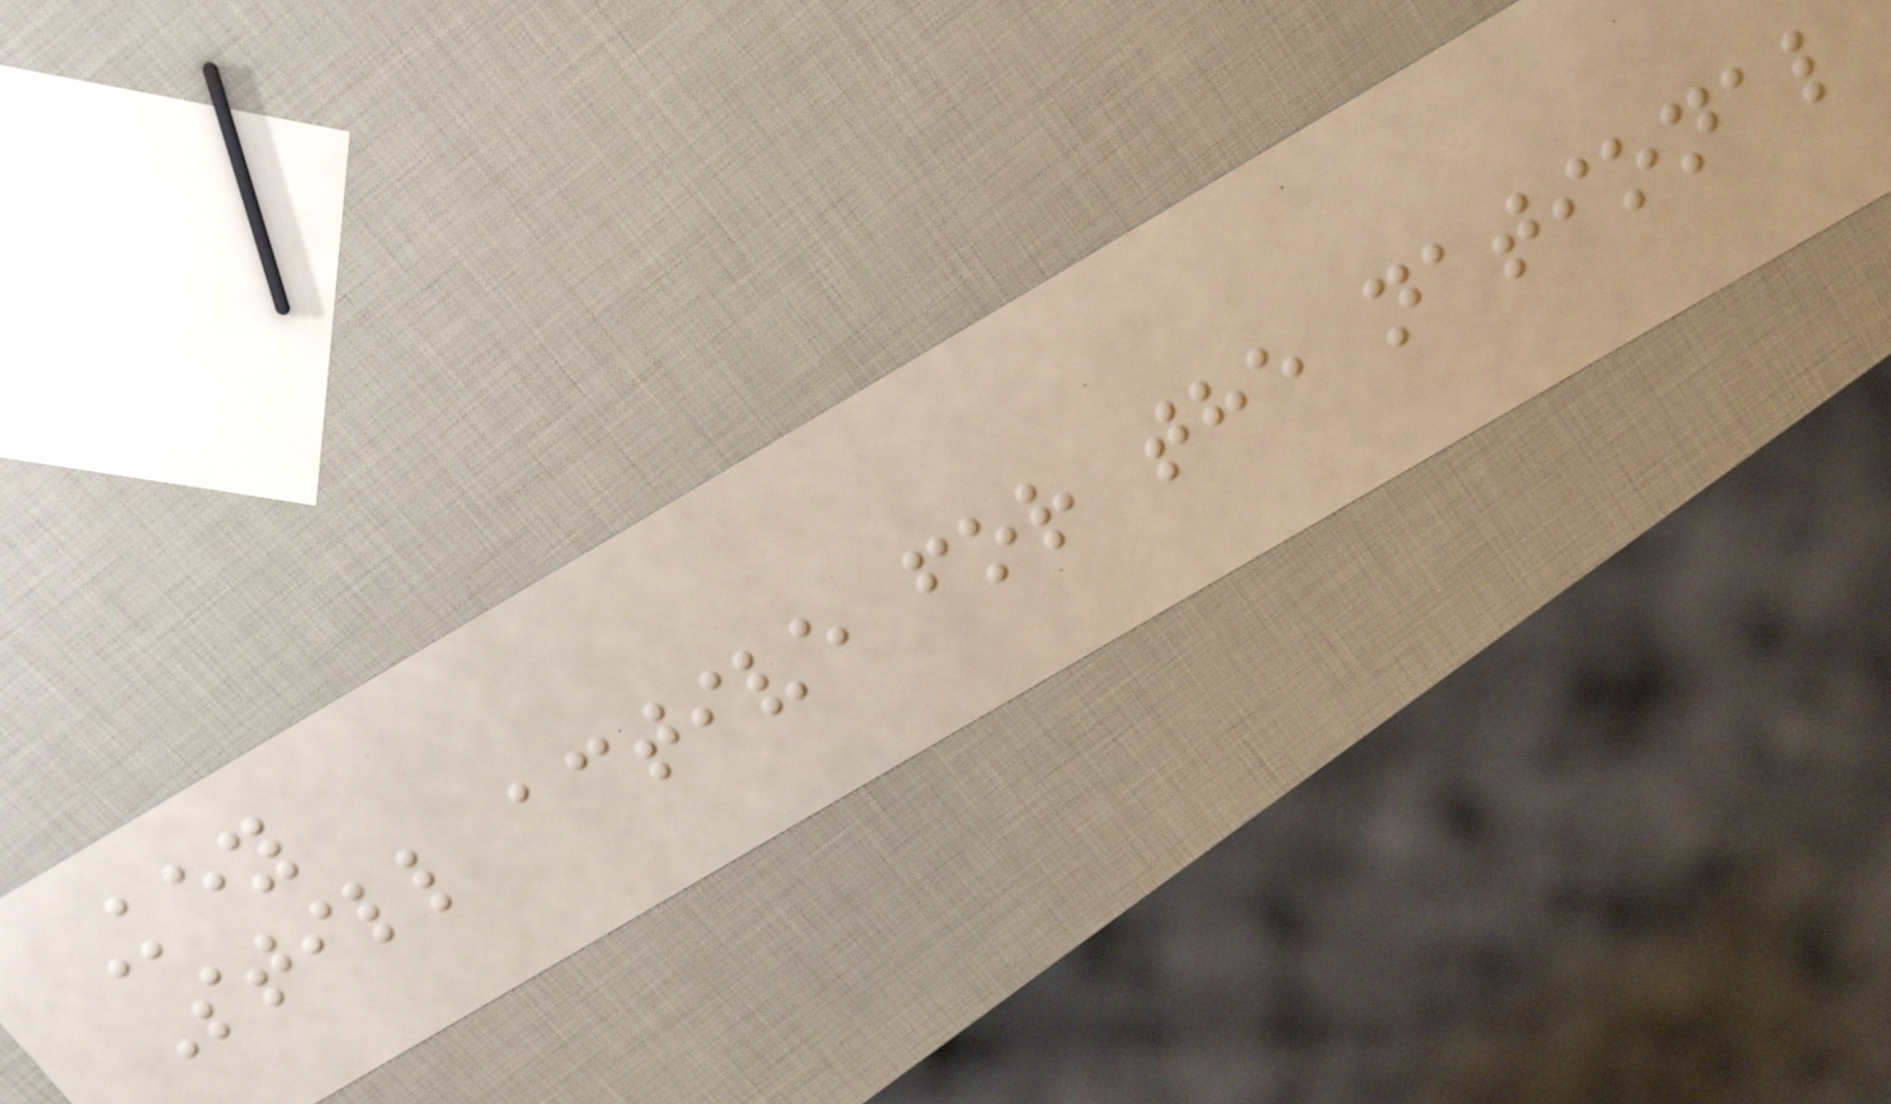Key
Still active for the national
